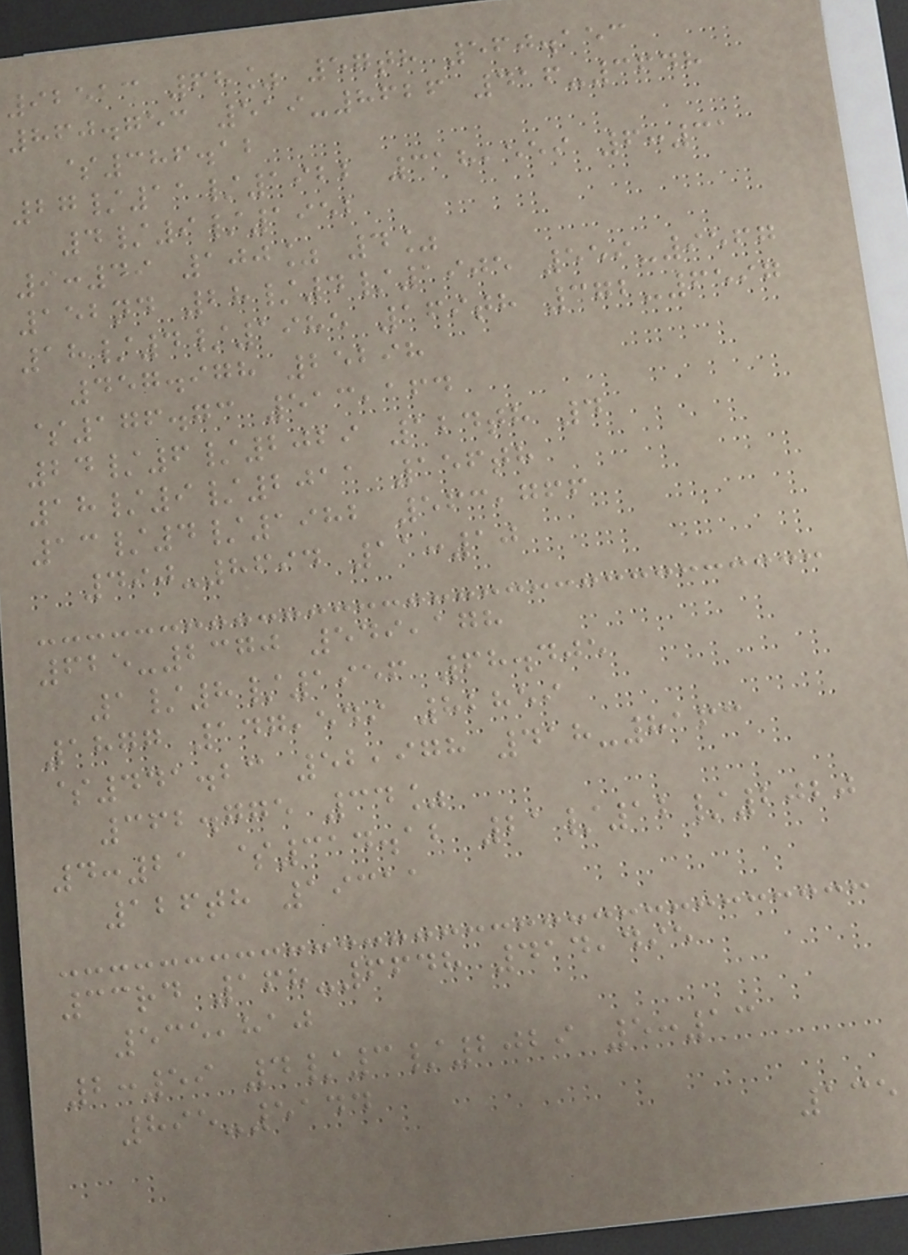92513 68% 57th 560.153
860.753 519-8626 416-3648
$386.12
27/11/1922 318,559 6:31
4/9/1952
9:49 100% 4%
152nd 28/4/1905 559-9567
18/4/1985 169th 372-6597
457.978 25298
$176.73 513,164
24/6/2029 124th 4
18/9/2011 156th
13/4/1982 563,766
490-8694 11:10
625-2370 549,178
1/8/1956 68.405
1877 147,549 82859
$441.23 52,978 418-8163
362.775 34%
4:21 $314.12 21/12/2020
126th 19311
33rd 168-6648 414,495
535,810
2:59 4/3/2029 5:13
895-5144
135
